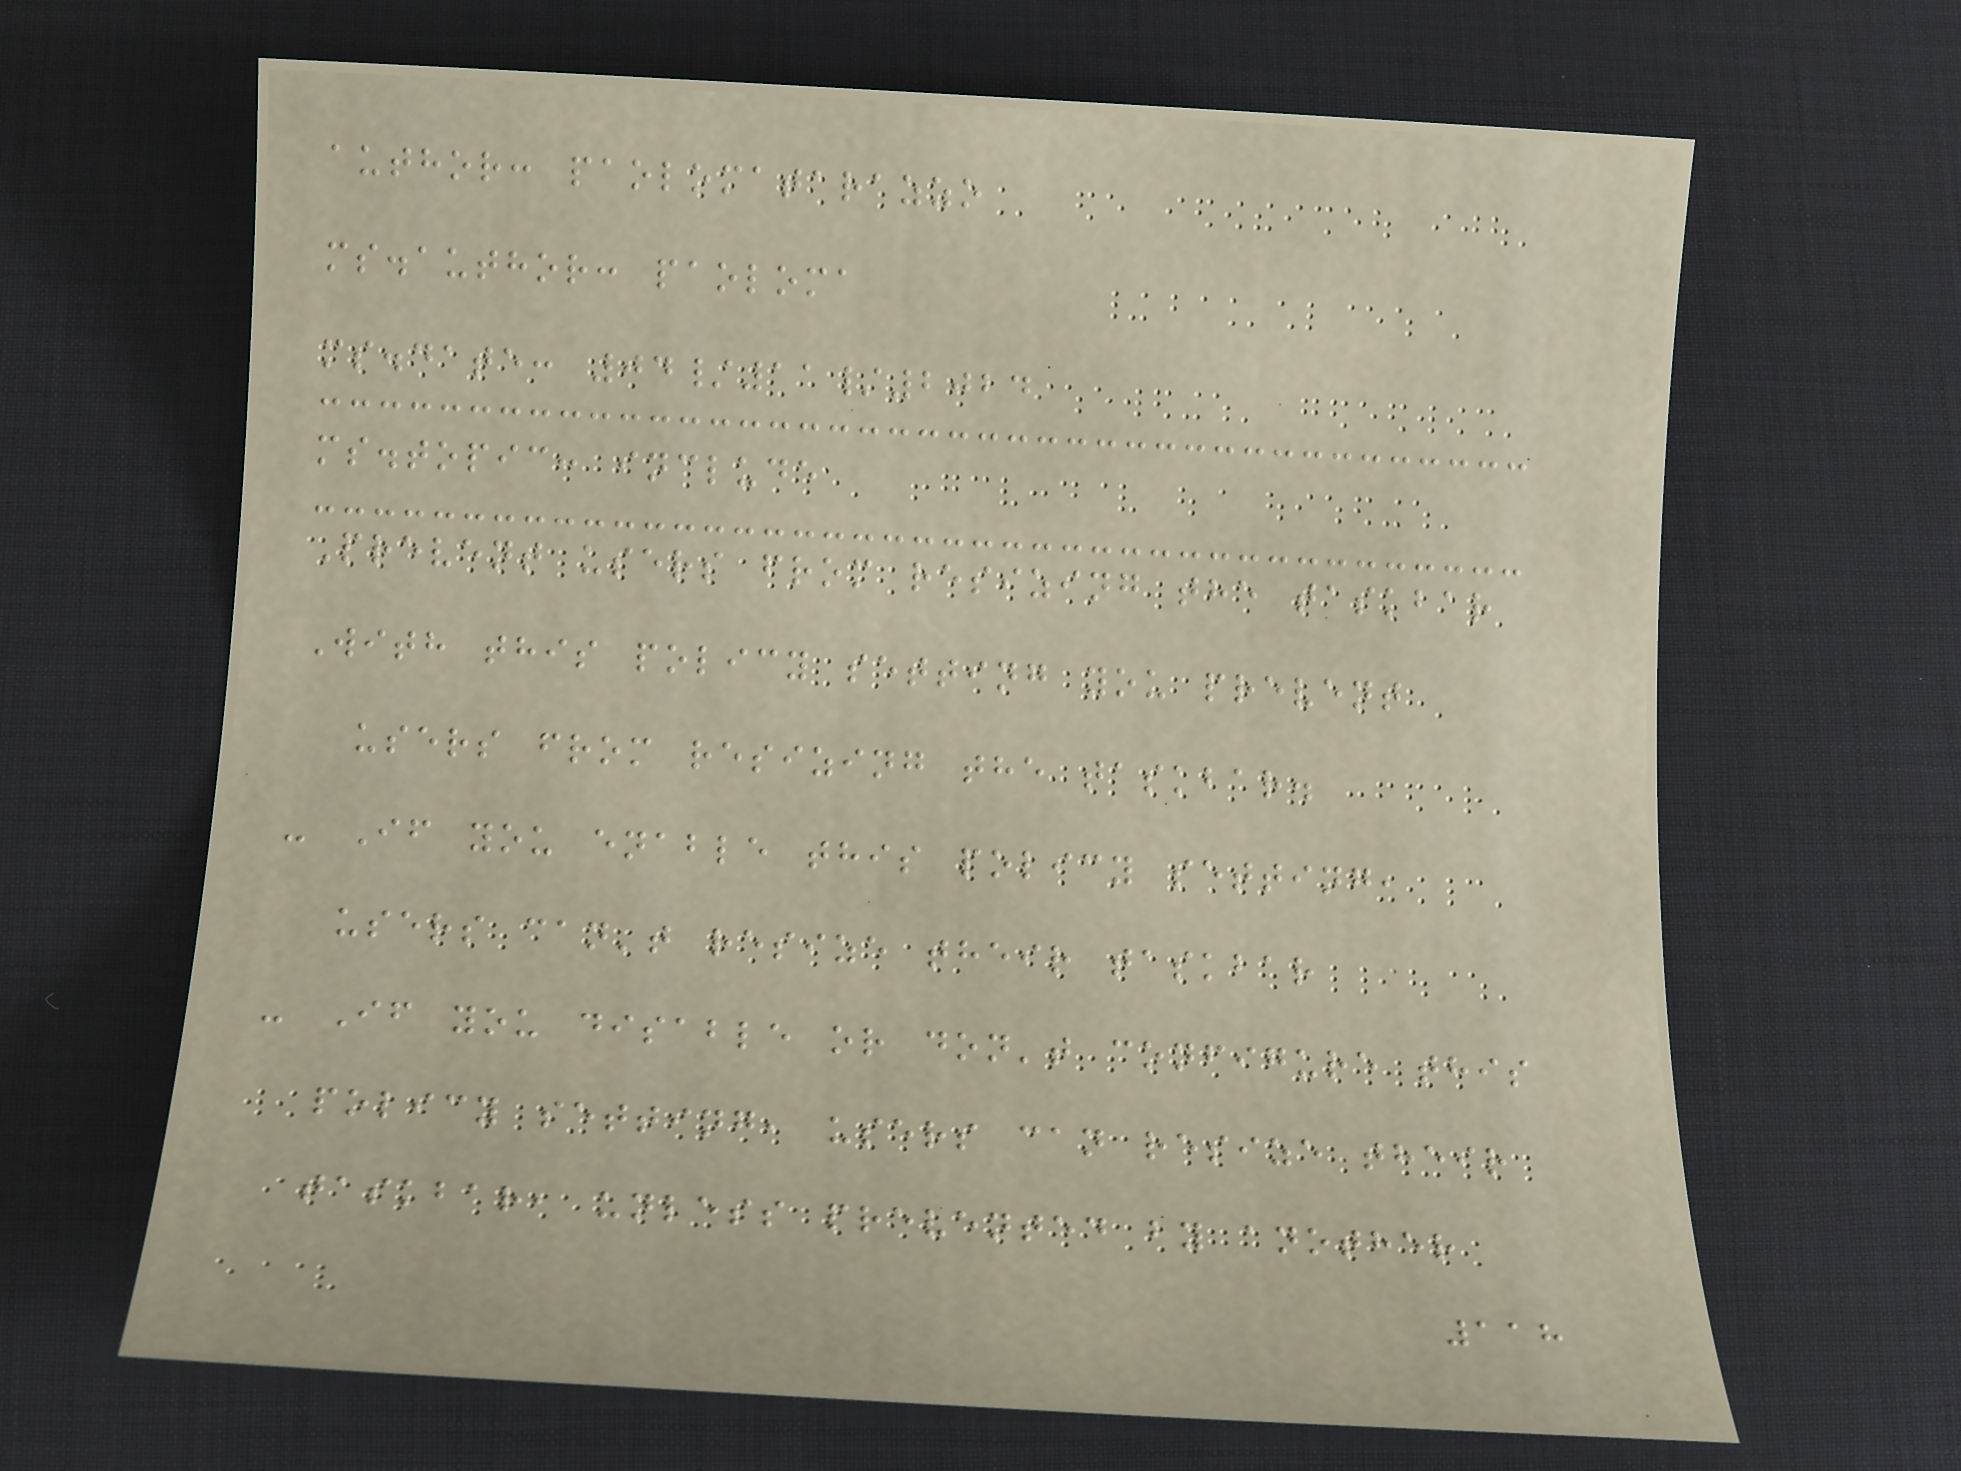author: paolomatarazzo
ms.author: paoloma
ms.date: 04/11/2024
ms.topic: include
Prevent users from resizing the taskbar
With this policy setting you prevent
users from resizing the taskbar.
- If you enable this policy setting,
users can't resize their taskbar
- If you disable or don't configure this
policy setting, users can resize their
taskbar, unless prevented by another
118
